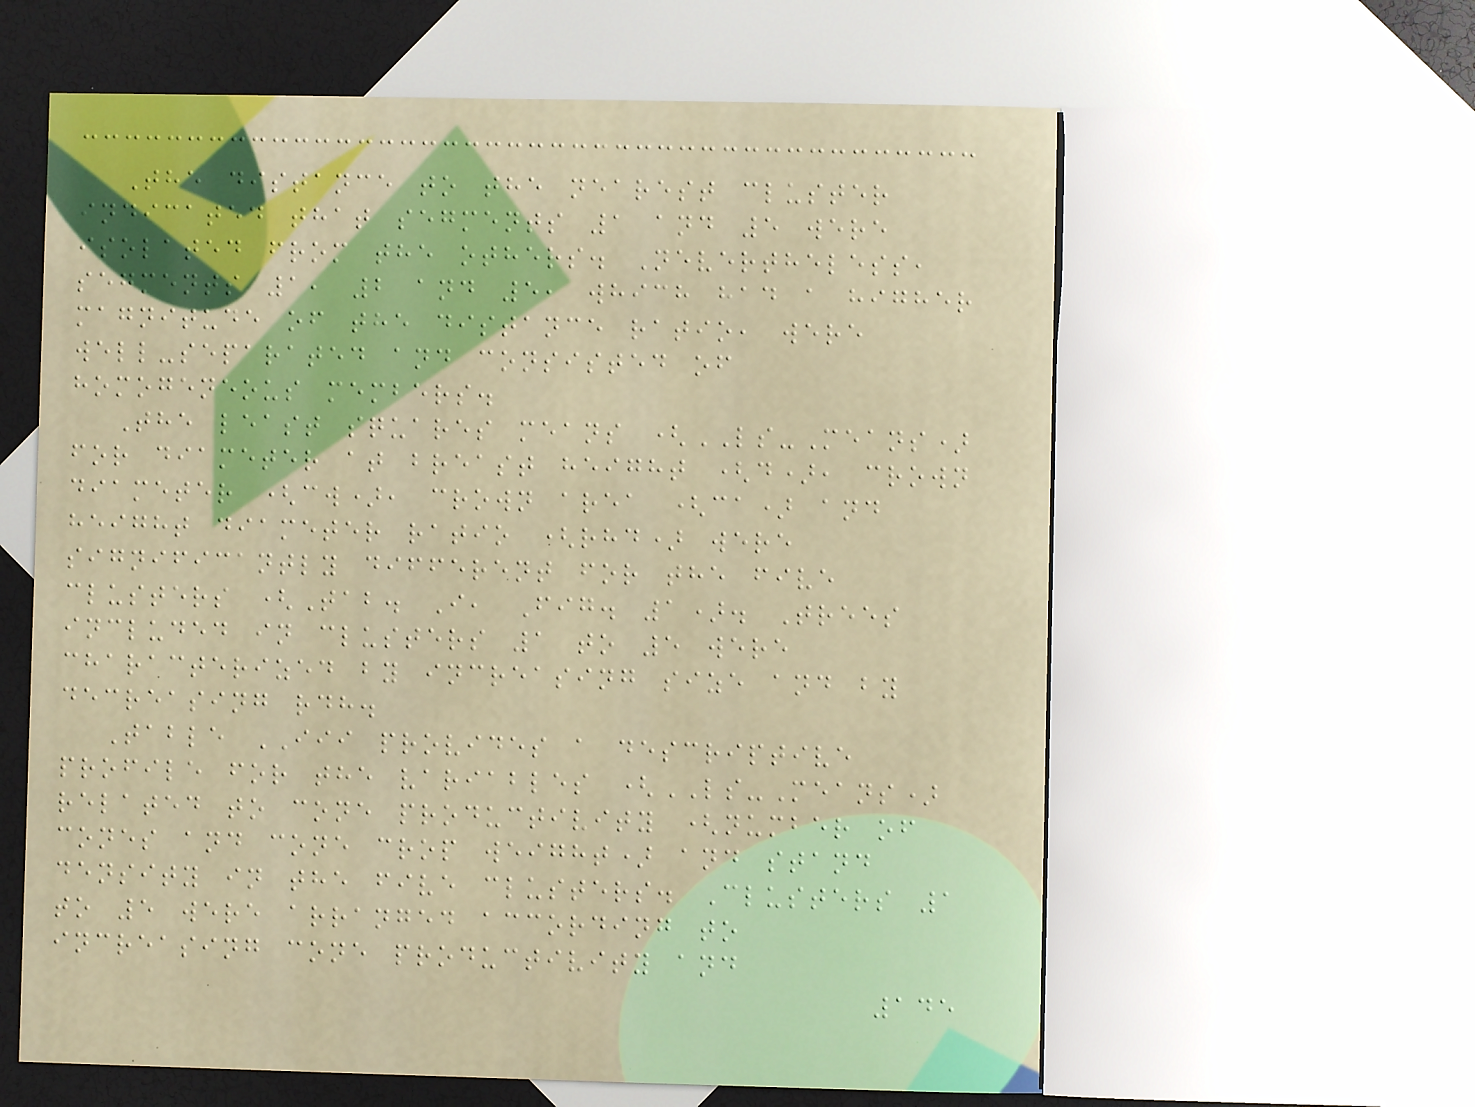The distance to the nearest cluster
indicated that segments 1 and 5 were
isolated from the others. Nevertheless,
segments 1, 2 and 5, which had a higher
magnitude of the distance ratio, were
well-separated and consisted of
homogeneous members.
The least squares means (LS-Means)
for diameter at breast height (d), crown
diameter (cw), crown area (ca) and
height diameter ratio (rhd) were
significantly different for the five
clusters (Tab. I, Fig. 1). Trees
included in clusters 1 to 5 were
characterized by increasing size and by
decreasing rdh.
Table III provides a descriptive
profile for the variables (LS-Means)
related to cone productivity (number of
cones and cone crop weight) and stand
density in the five clusters. Clusters 1
to 5 were arranged according to
increasing cone productivity and
145
